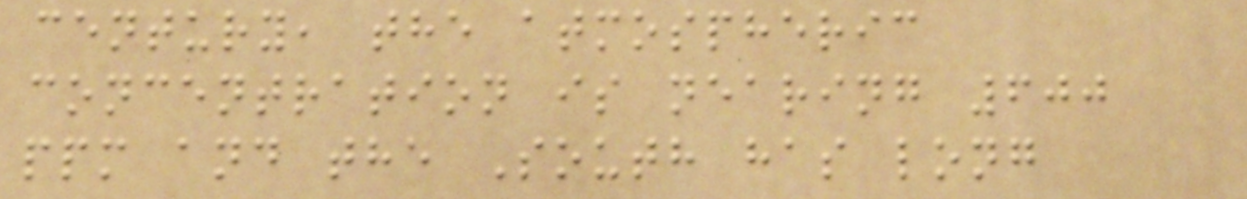century, the atmospheric
concentration is nearing 600
ppm and the South has long
